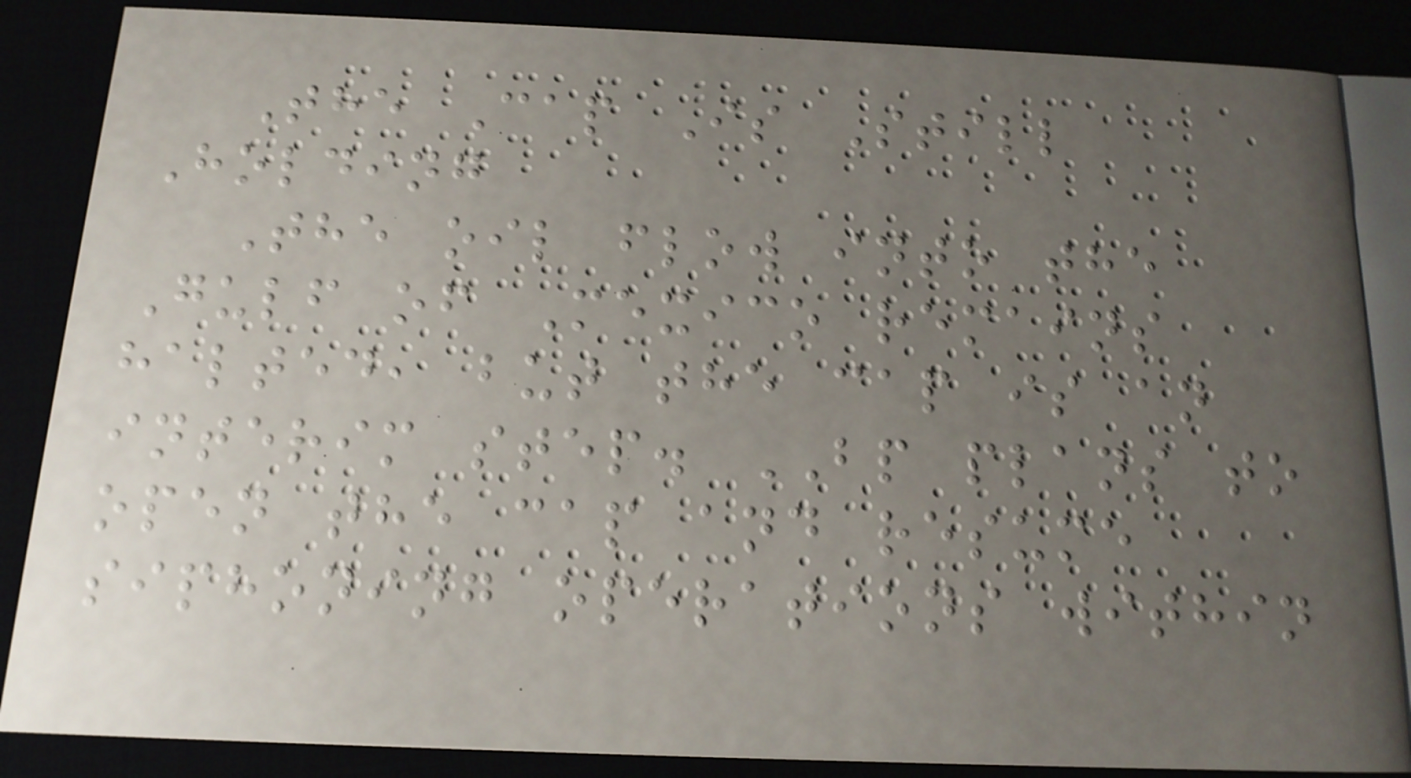The Cap Is Still
Holding
The oil flow into the
Gulf of Mexico remains
halted, but the cap is an
interim step. BP plans to
open the cap and resume
siphoning operations within
